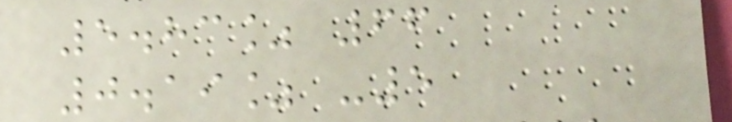5.83% 66
0.19% -5
